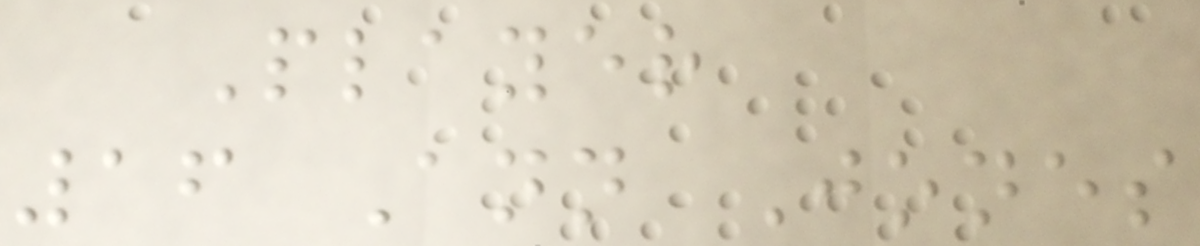Player
16 Ann Jones
